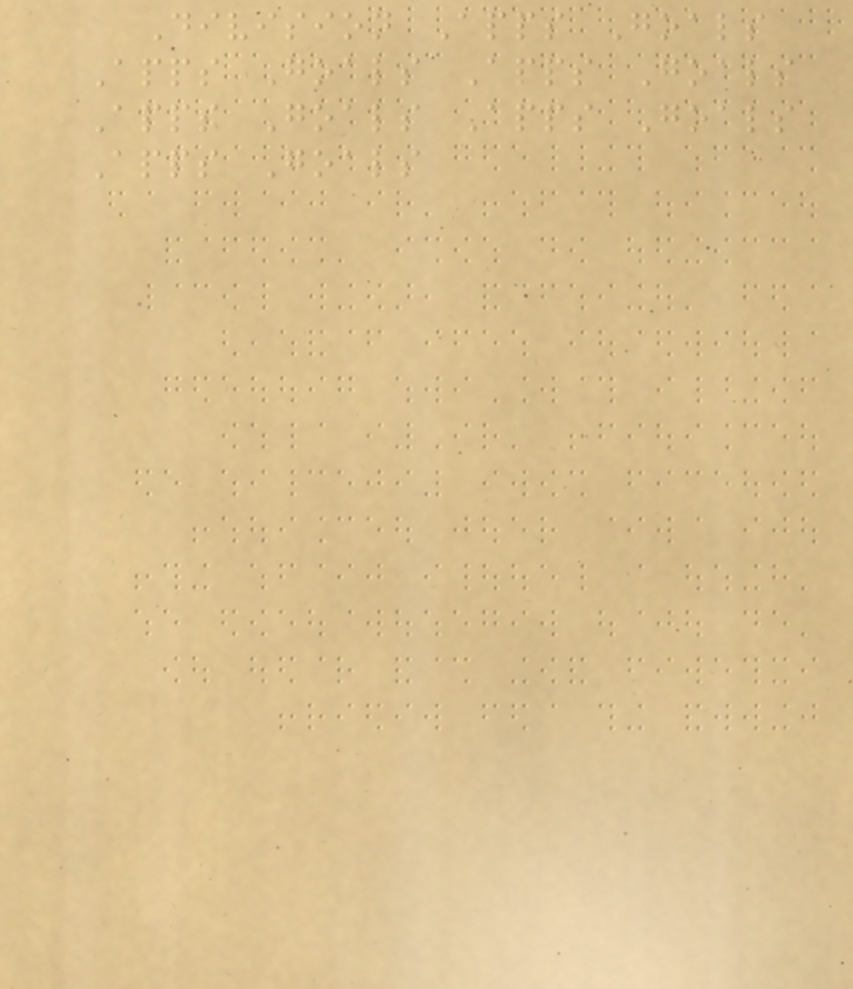Division Apps Goals
Apps Goals Apps Goals
Apps Goals Apps Goals
Apps Goals
